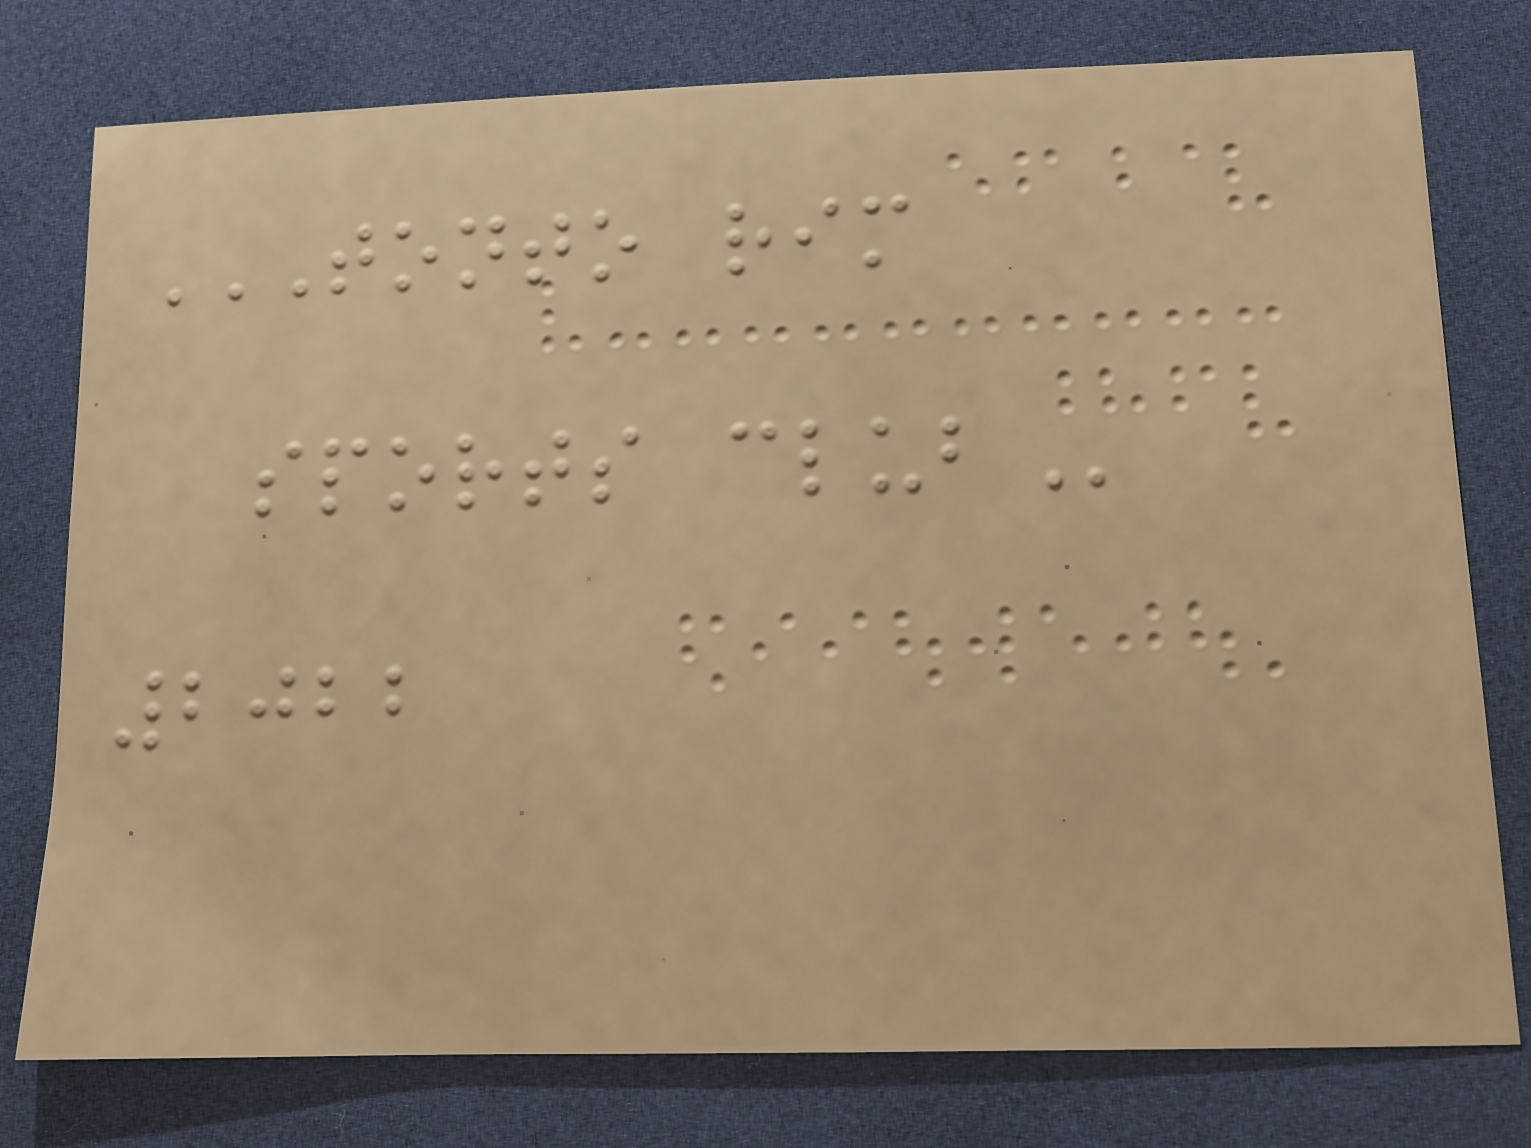TONTO RIM
SPORTS CLUB
2022
